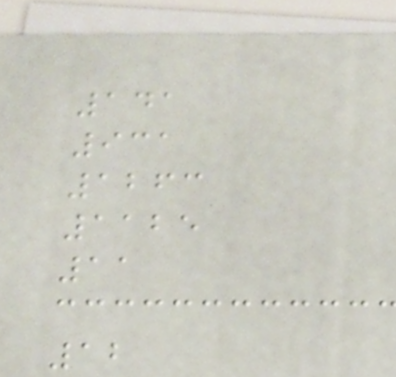141
931
1263
1125
11
12
